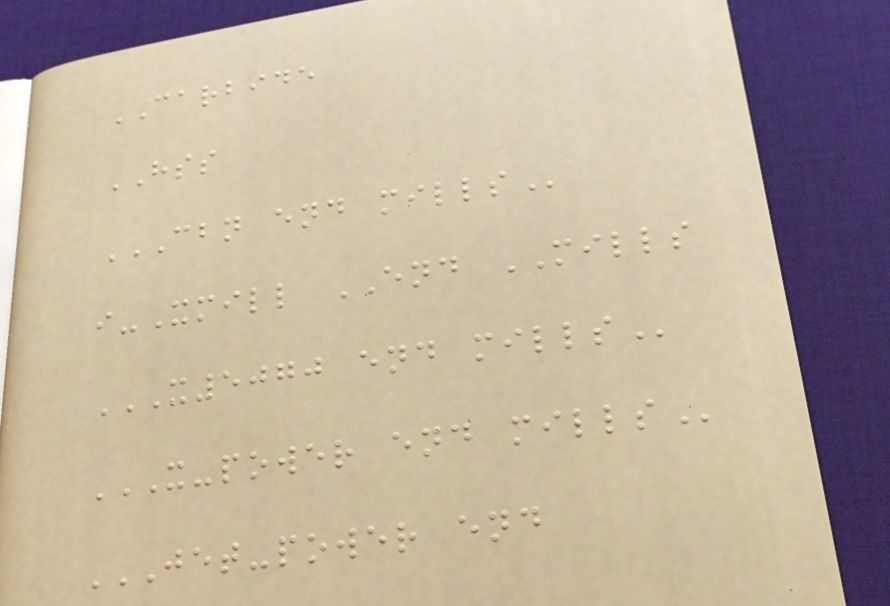CARBIDE
HSS
CBN END MILLS
i-Xmill END MILLS
X5070 END MILLS
X-POWER END MILLS
JET-POWER END
